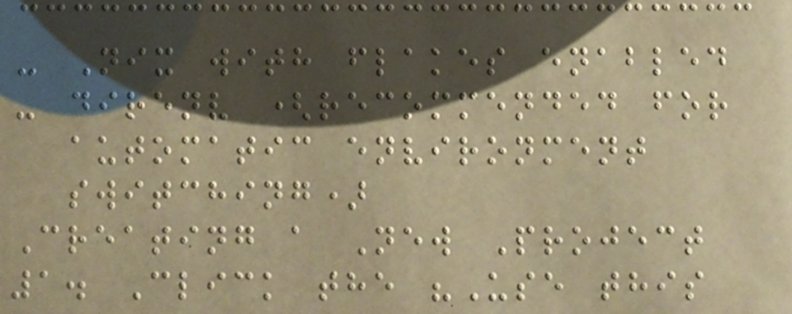- Nix with flakes enabled
- direnv (recommended for
automatic environment
switching)
Creating a New Project
1. Click the "Use this
